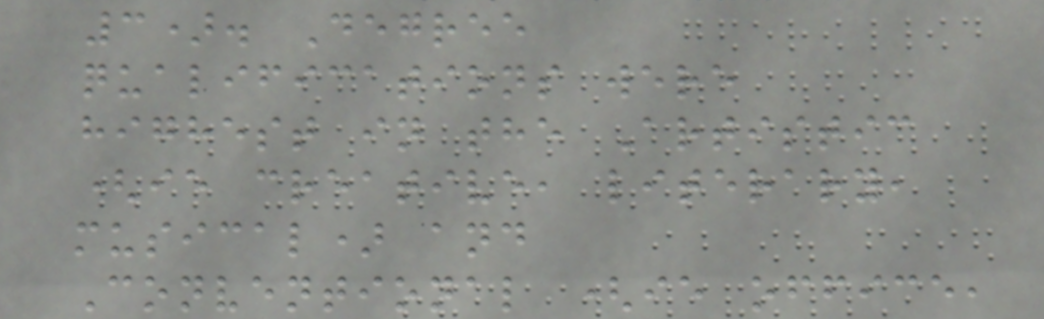3). Degree
qualifications were
highest in the Artistic
(ie creative, literary,
musical) and
Conventional (ie office,
